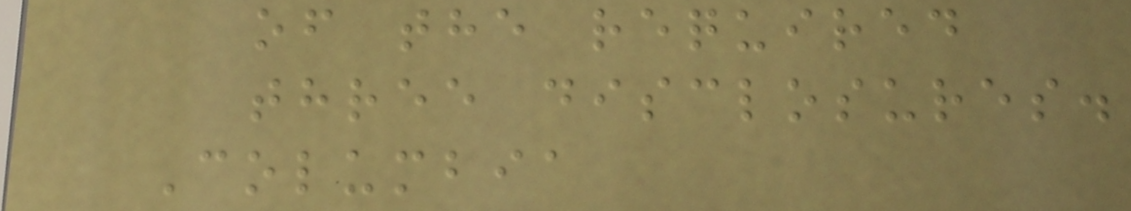of the required
three disclosures.
Columbia
